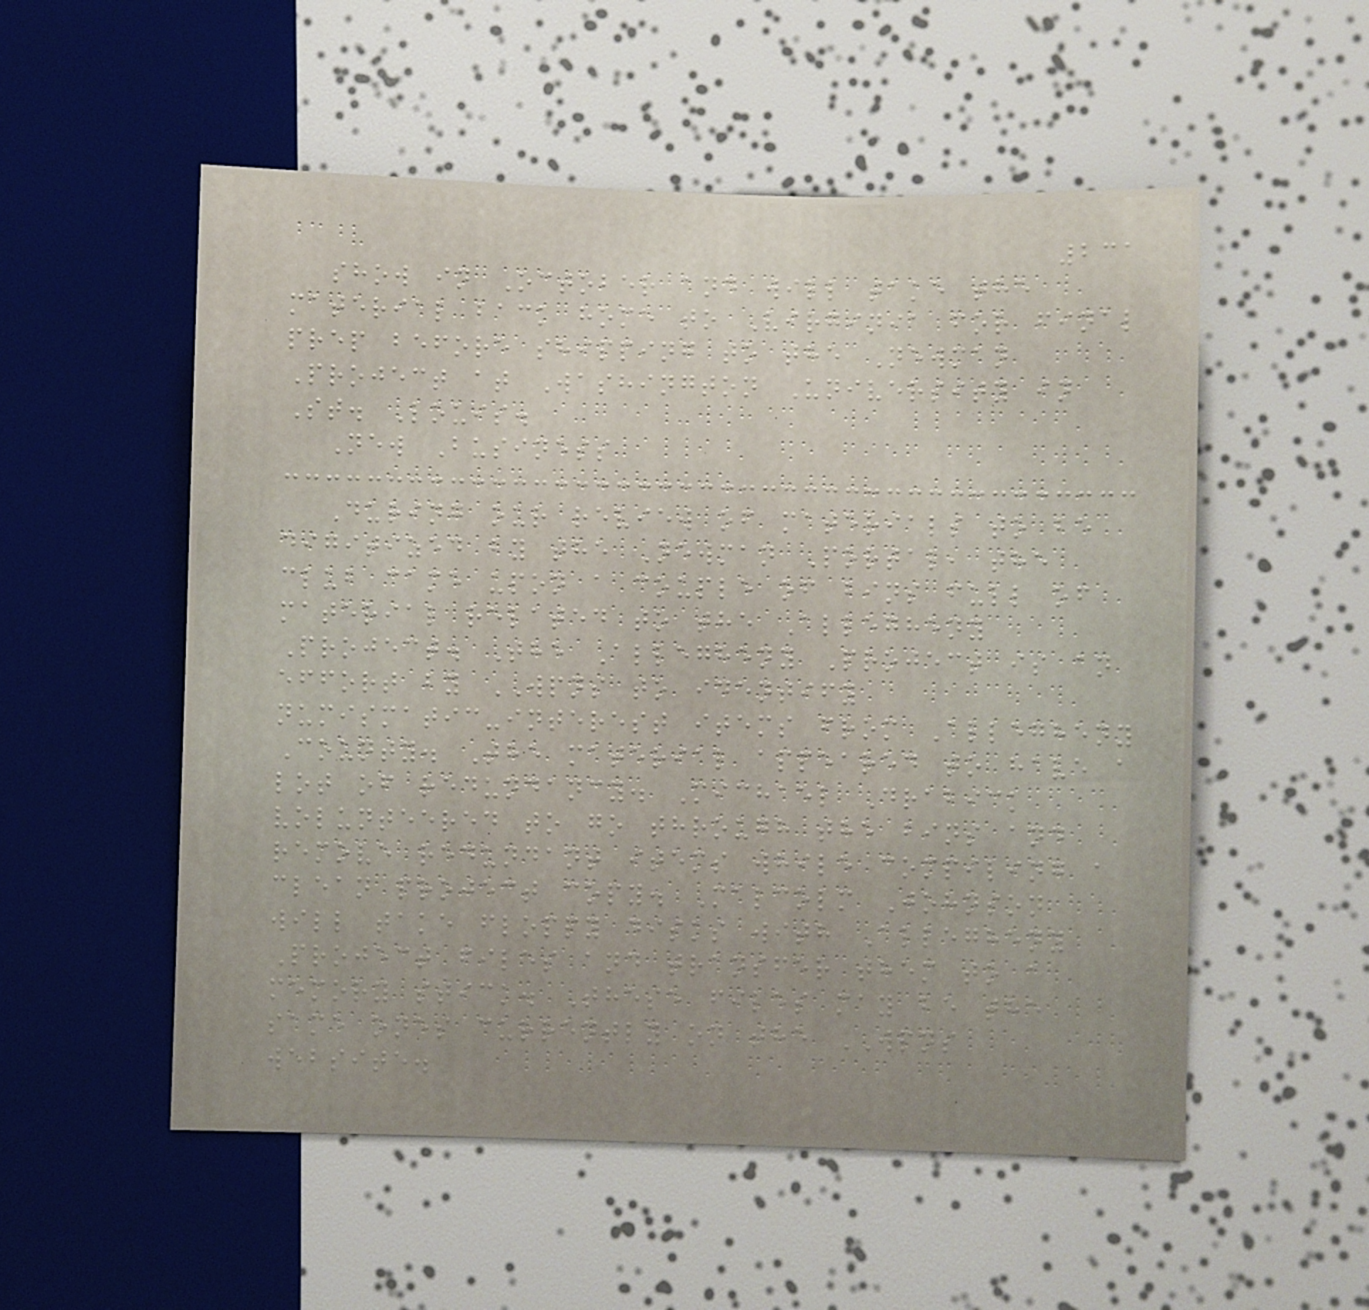231
show in October and will take the
material back home to Virginia for final
prep before shipping to the Newman
Project at Washington University in
St. Louis.
New Business
During our review of materials to be
digitized by the Newman Portal, the
club came upon a couple of bins full of
material related to the Allegheny
Project. The Allegheny Project is an
effort by WPNS to identify
numismatic-interest items from Allegheny
County. The material appeared to have a
lot of redundancy. Michael Drabick
volunteered to go through the bins and
remove redundant items while compiling a
clean project copy. Malcolm Johnson
will take floppy disks with Allegheny
Project files and transfer them to a
memory stick. These files may be the
same ones currently on the WPNS
website.
